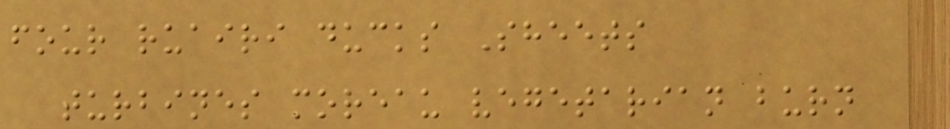four ruairi ducks Sheets
turbines moreau vegetarian burn
